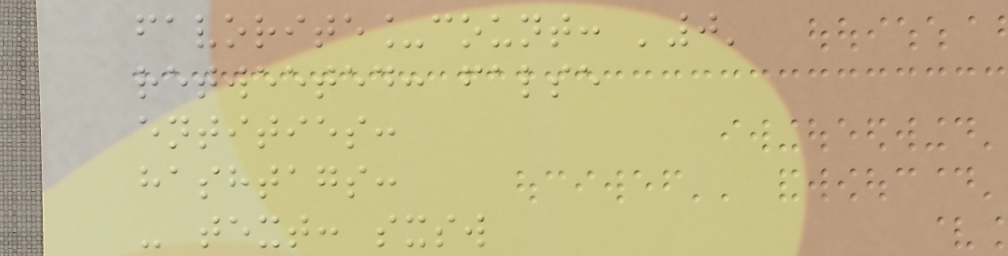favorite_count: '0'
retweeted: false
entities:
hashtags:
- text: sxsw
